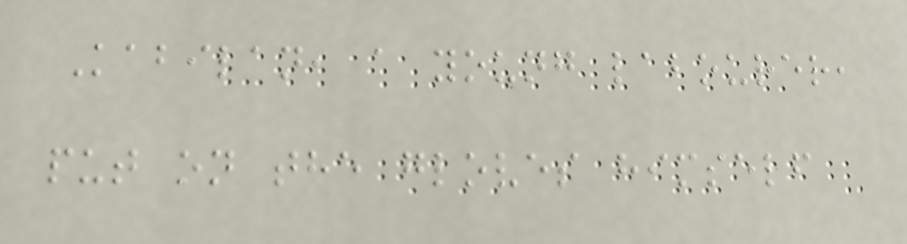Kabilan, a young labourer,
put on the gloves himself
